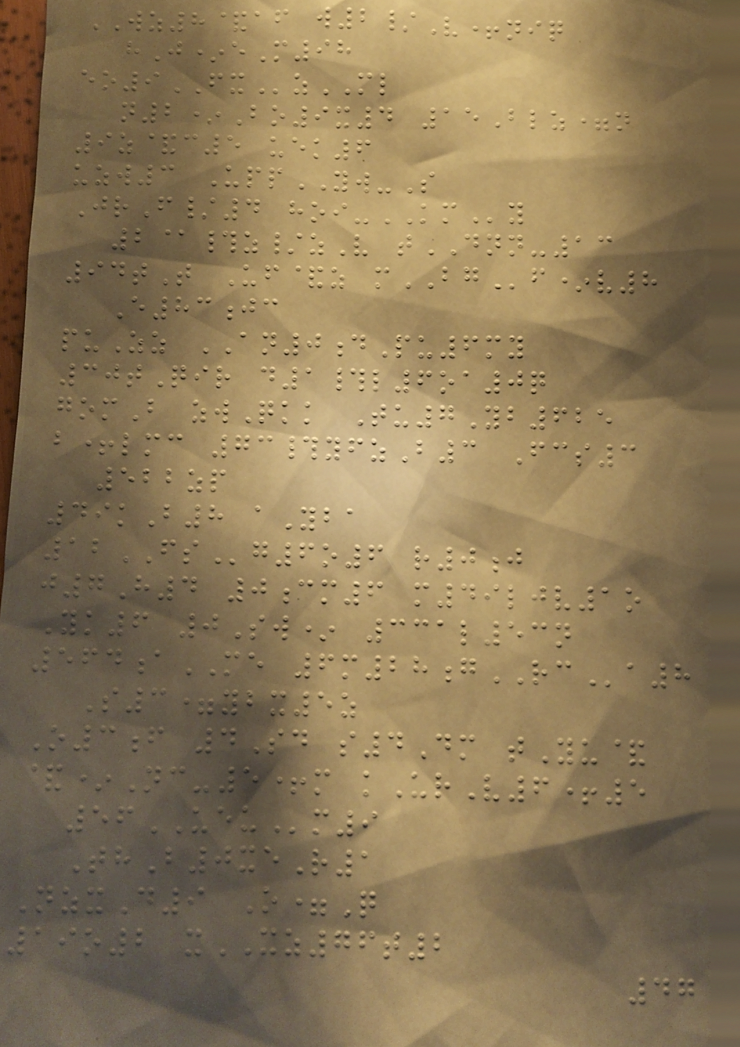WZ8&af w2/V+niq
hJ*eM98
eo9FXzML
n2*Bo9x4 15Blz=n
9z&c5 uek6
uzw3 UppYW-S
JrF/4 hoi-KMy
2@#z/zV tDNN-13
94tT Uf&z mBGf*v8
E83jc
puZz AN0dPu6my
30tQir d1#l6oa0q
gomB zwQkk Tu7Yb625
b+lmc 73#yfzB3 Fcs3
522zp
49kB8 aYba
12FSg6o6 r0j
j7H4 0cm6 m49ljv1o
Yk6 0Sw* 331l53n
564aME 6m28gRCa8
S3=ybx5z
O3f 4Sd s4Dm tYu&
&*Nc-5+m kUrV6+5
56UEUm9
ThB0xeR1
NzxD9 O=Q
19o2 xXZ76t2
47
